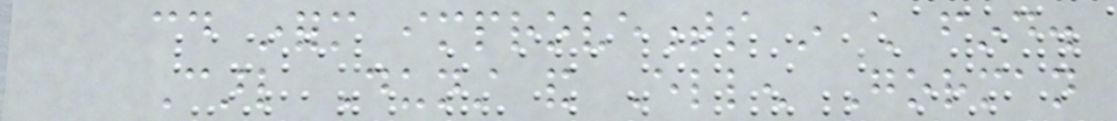could inform improvements in child find.
Carl Dunst and Ellen Gorman
